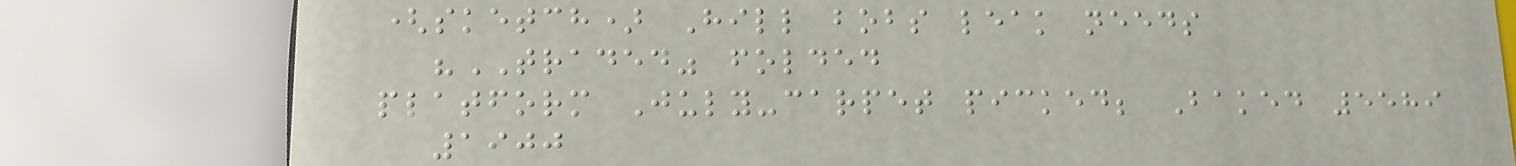(sketch) Hill bobs leak needs
"TRADED" folded
platform July-carpet picked; Baked 5589
1900
